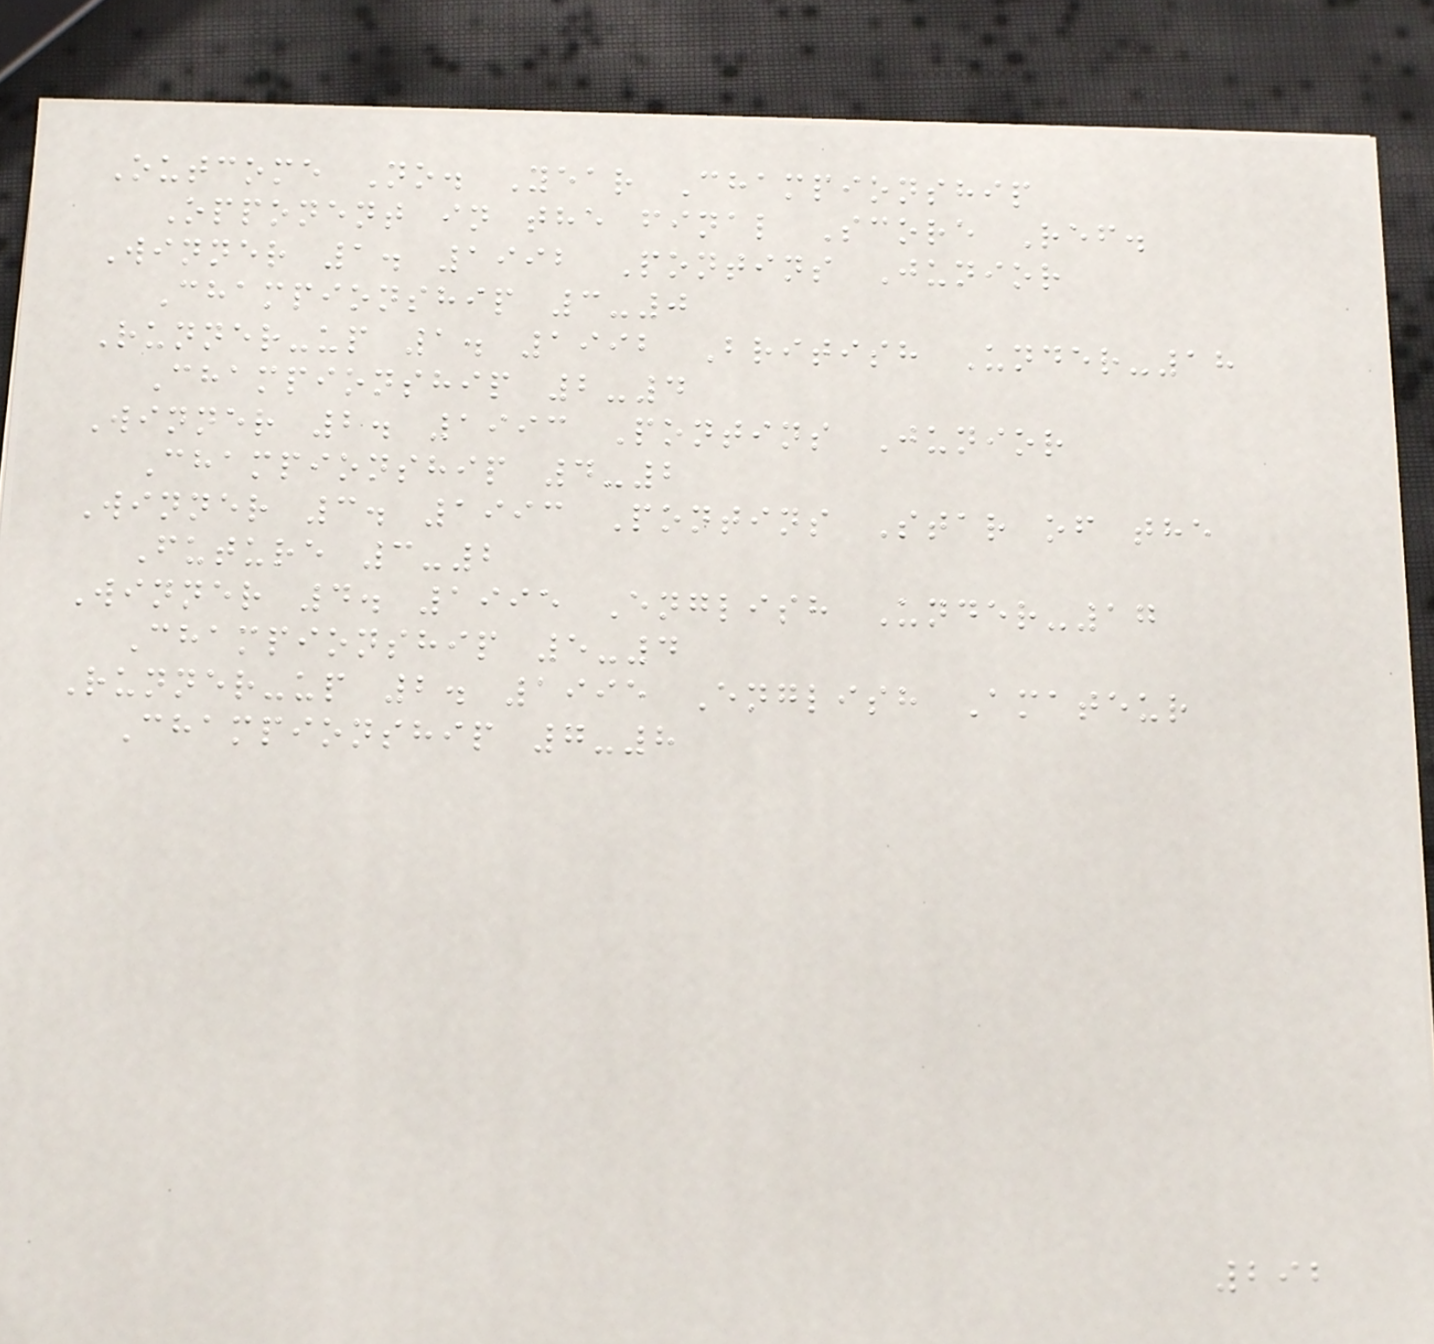Outcome No. Year Championship
Opponent in the final Score Ref.
Winner 1. 1992 Pontins Junior
Championship 3-0
Runner-up 1. 1992 British Under-18
Championship 2-4
Winner 2. 1993 Pontins Junior
Championship 4-2
Winner 3. 1993 Pontins Star of the
Future 3-2
Winner 4. 1995 English Under-17
Championship 5-4
Runner-up 2. 1995 English Amateur
Championship 7-8
292
